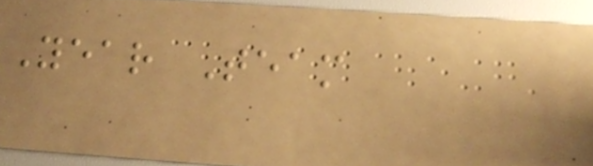Year Team
